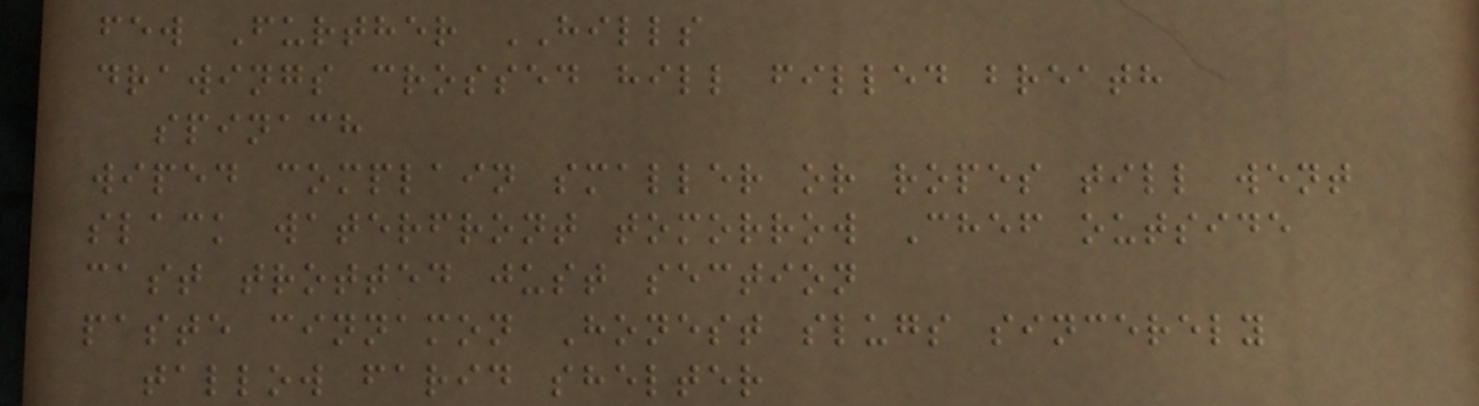few Further HILLS
drawings crossed hill filled breath
spinach
wiped complain smaller or ropes till went
slack waterfront tomorrow Chef outside
cast trotted just section
paste cinnamon Honest slugs sincerely
tallow farid shelter
